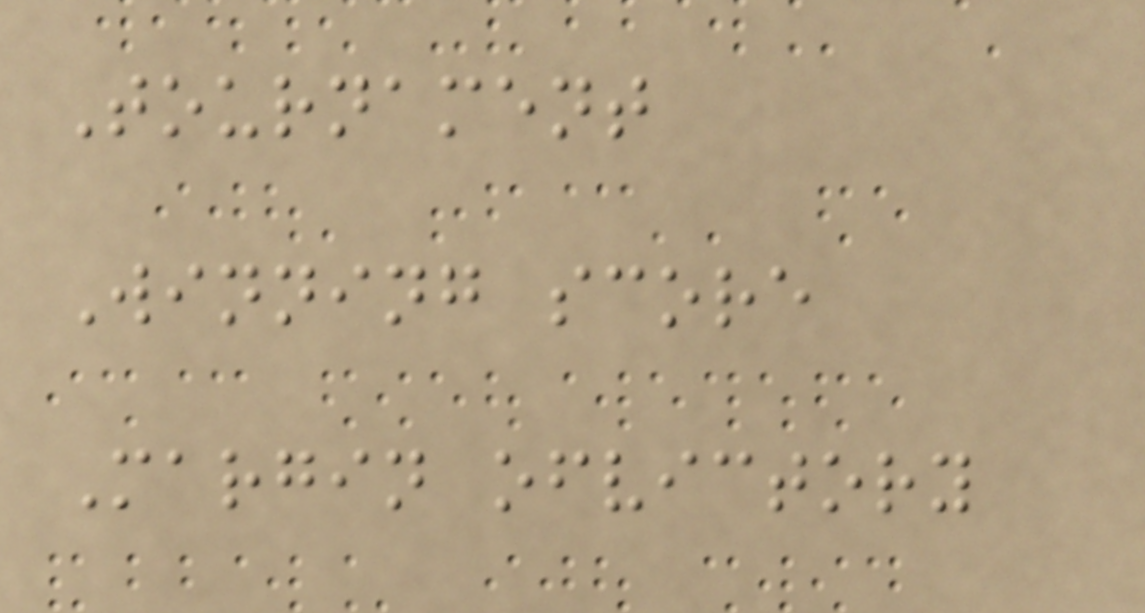Tournament
Winning score
Margin ofvictory
